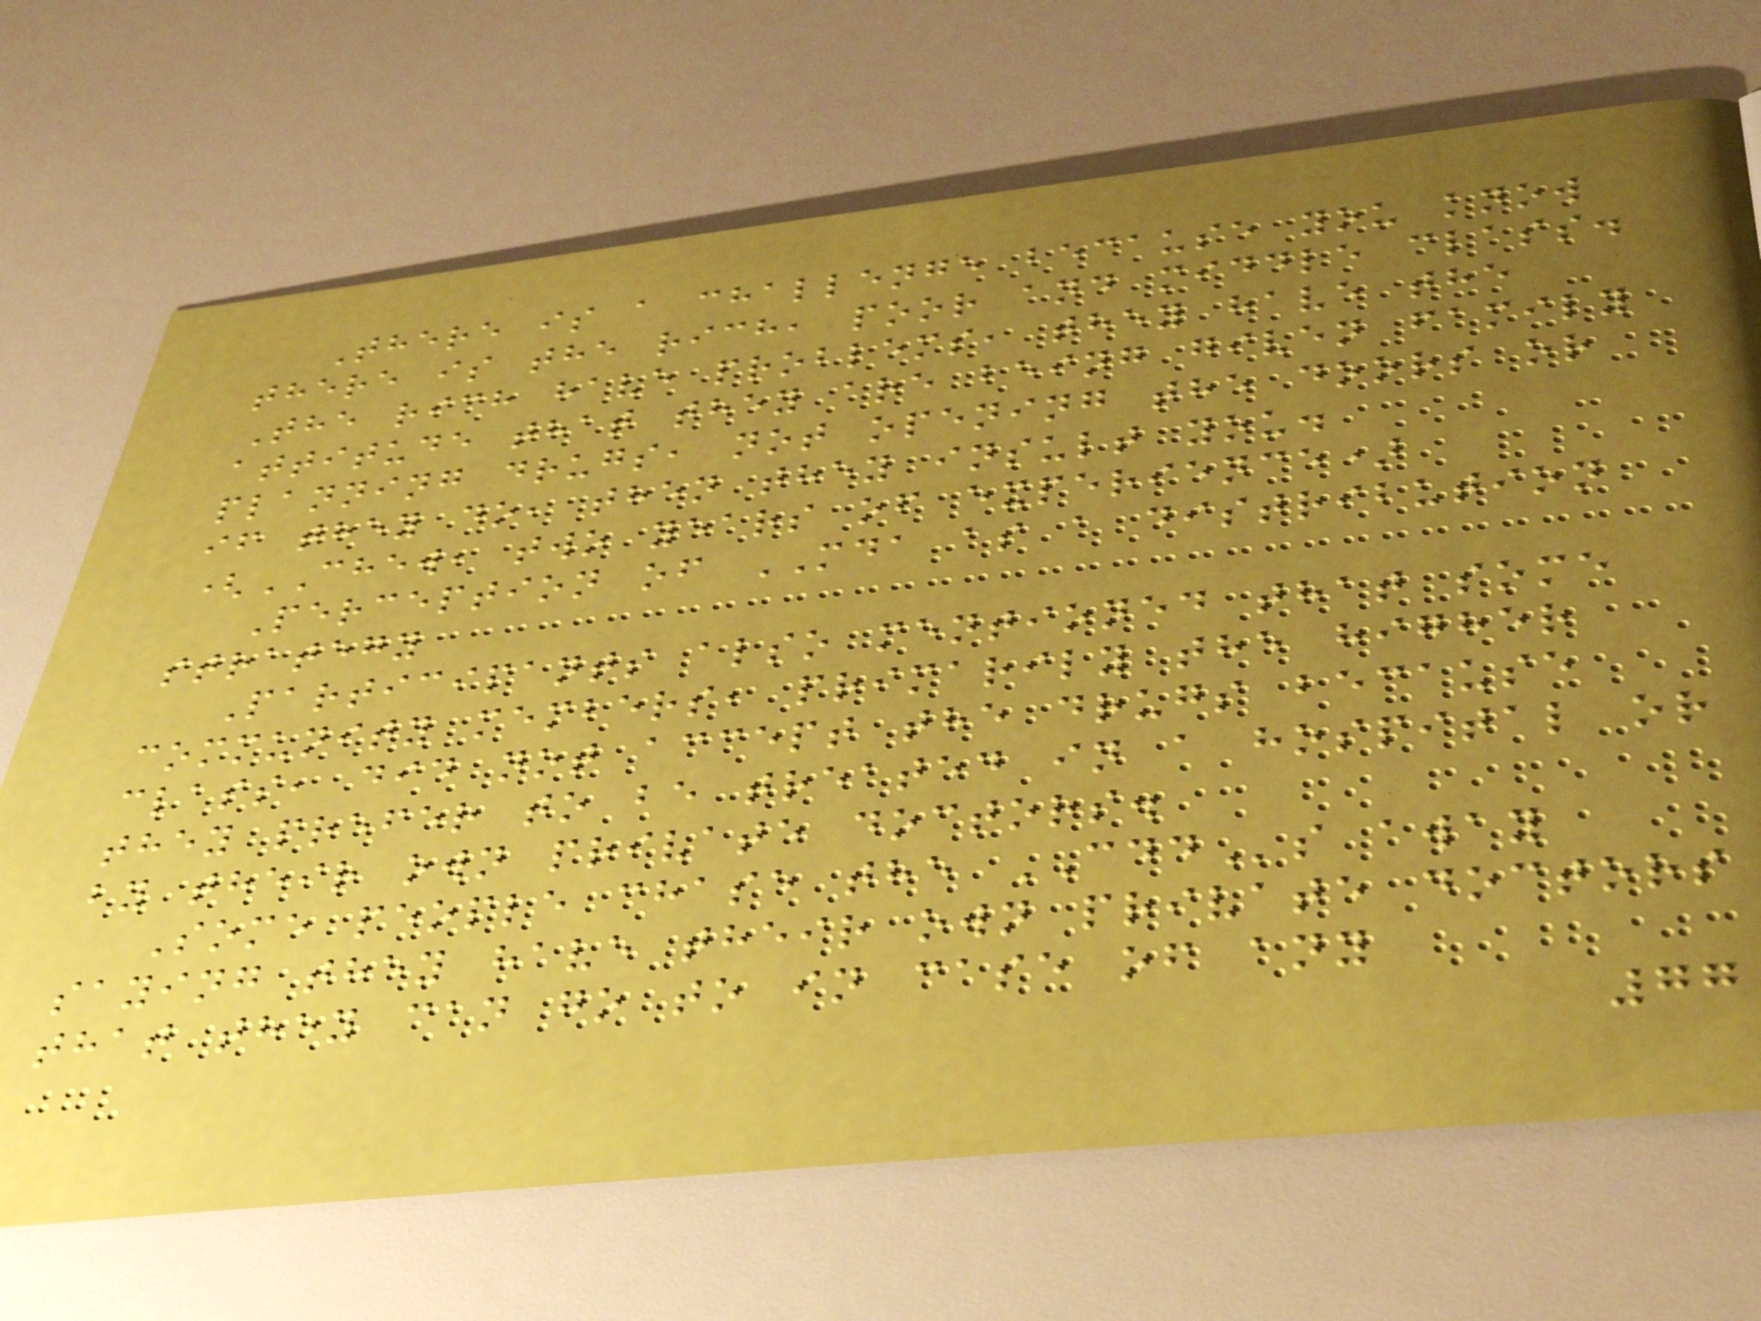There is a challenge because you know
there is the rich, poor and middle class.
The rich have problems, they have the
attitude that they are being given family
planning drugs, not opening the doors or
if they do, then they insult you.
(CHEW, two years of experience)
Perception of MDA as a distribution
strategy
Participants also mentioned that some
community members, primarily the higher
class, did not accept the drugs because
they prefer to be treated in a hospital or
by their own private doctors.
Some people chase the CDDs away
saying they have their own private doctors
that they can go to in case of any
77
